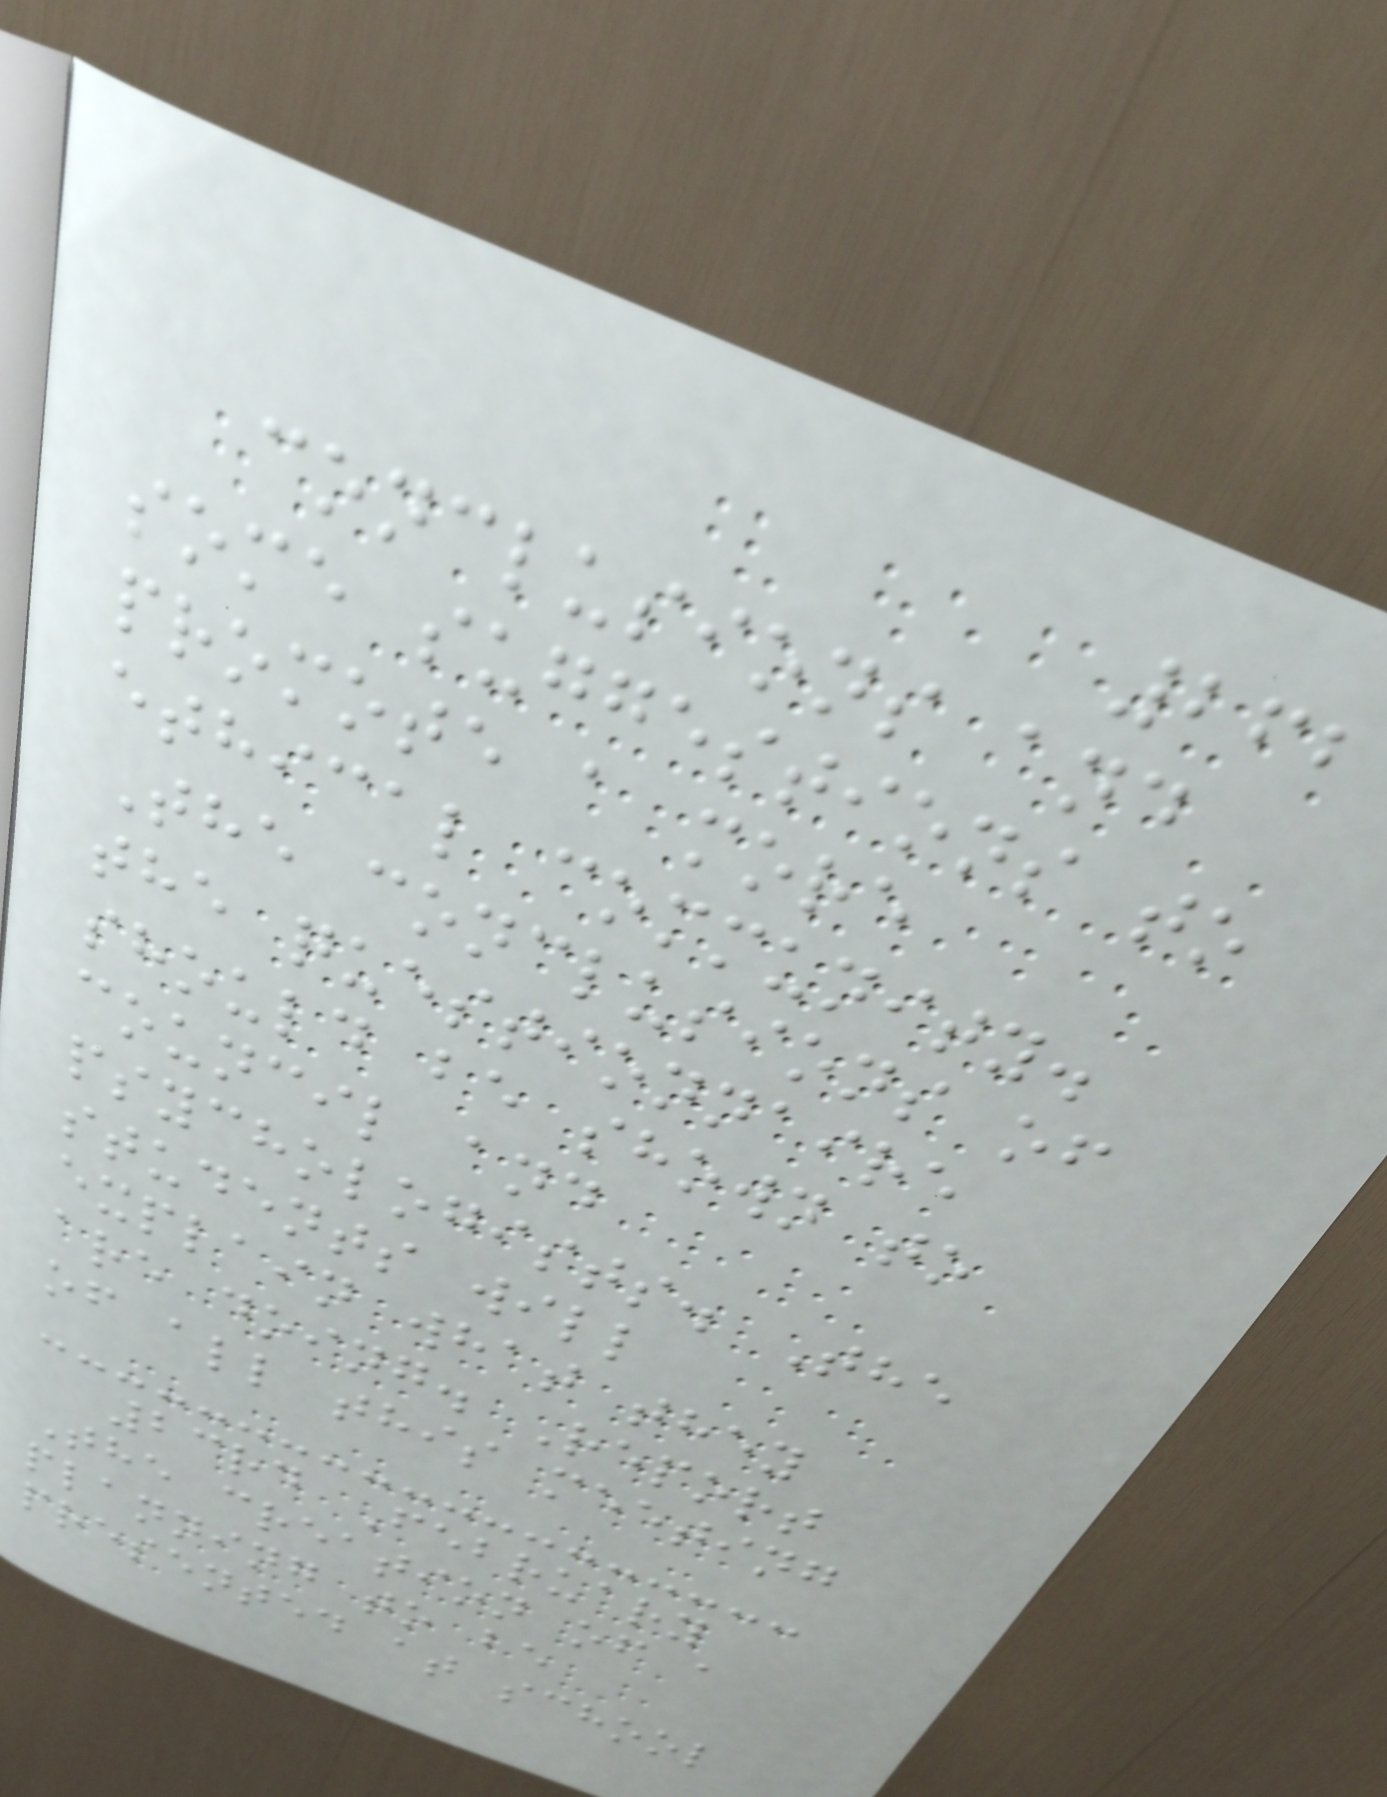262
conclusions and
some suggestions to
promote a more
ethical community.
The conclusions of
the questionnaire
should be shown to
council and
psychologists. The
students will
explain what they
are doing. Report
of all this meeting
23rd February
The creation of a
planning to be
presented at school
